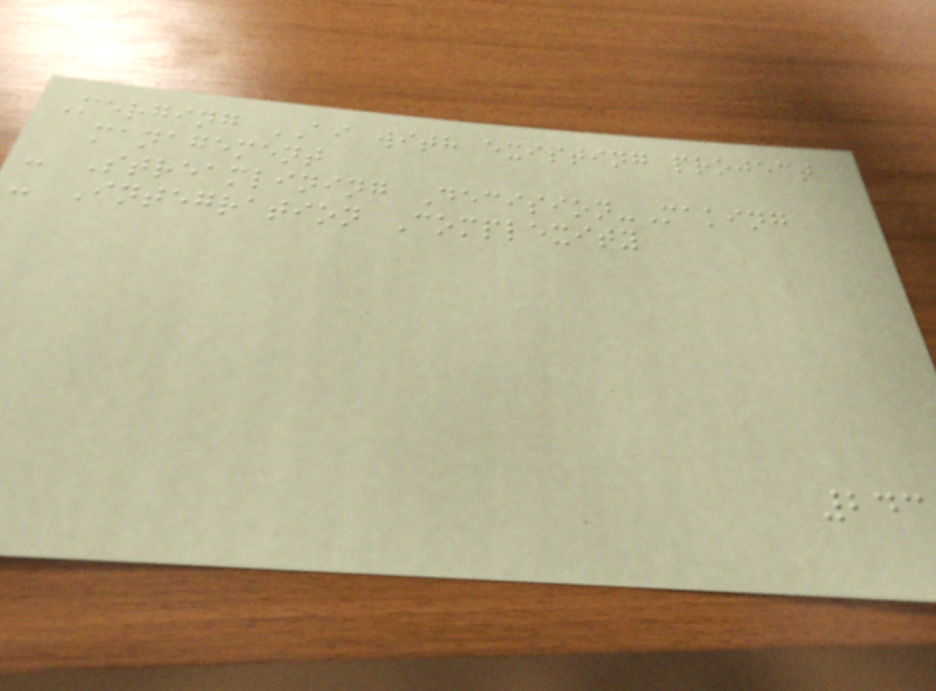Merging AI with existing project
management
- Streamlining Decision-Making
- Integration Complexity
243
